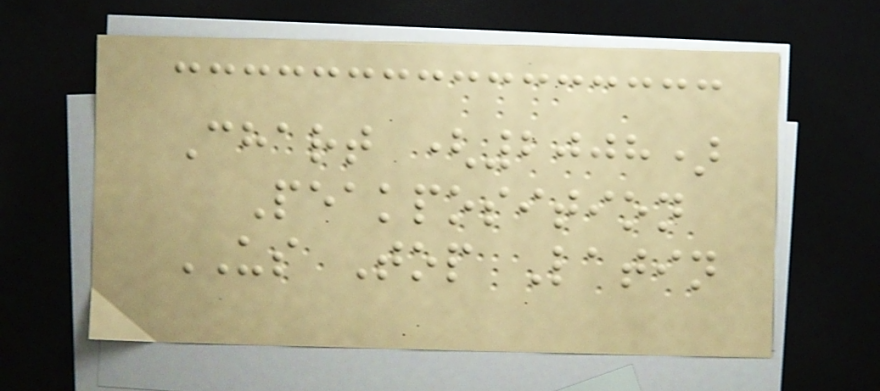Chart (2008)
Peakposition
US Top Latin
